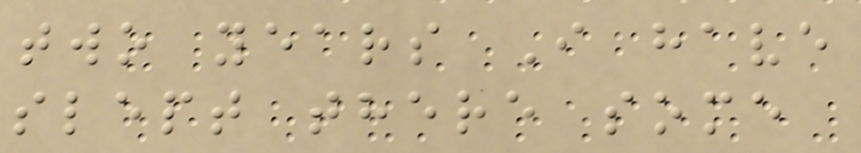two years I have
slept there some
